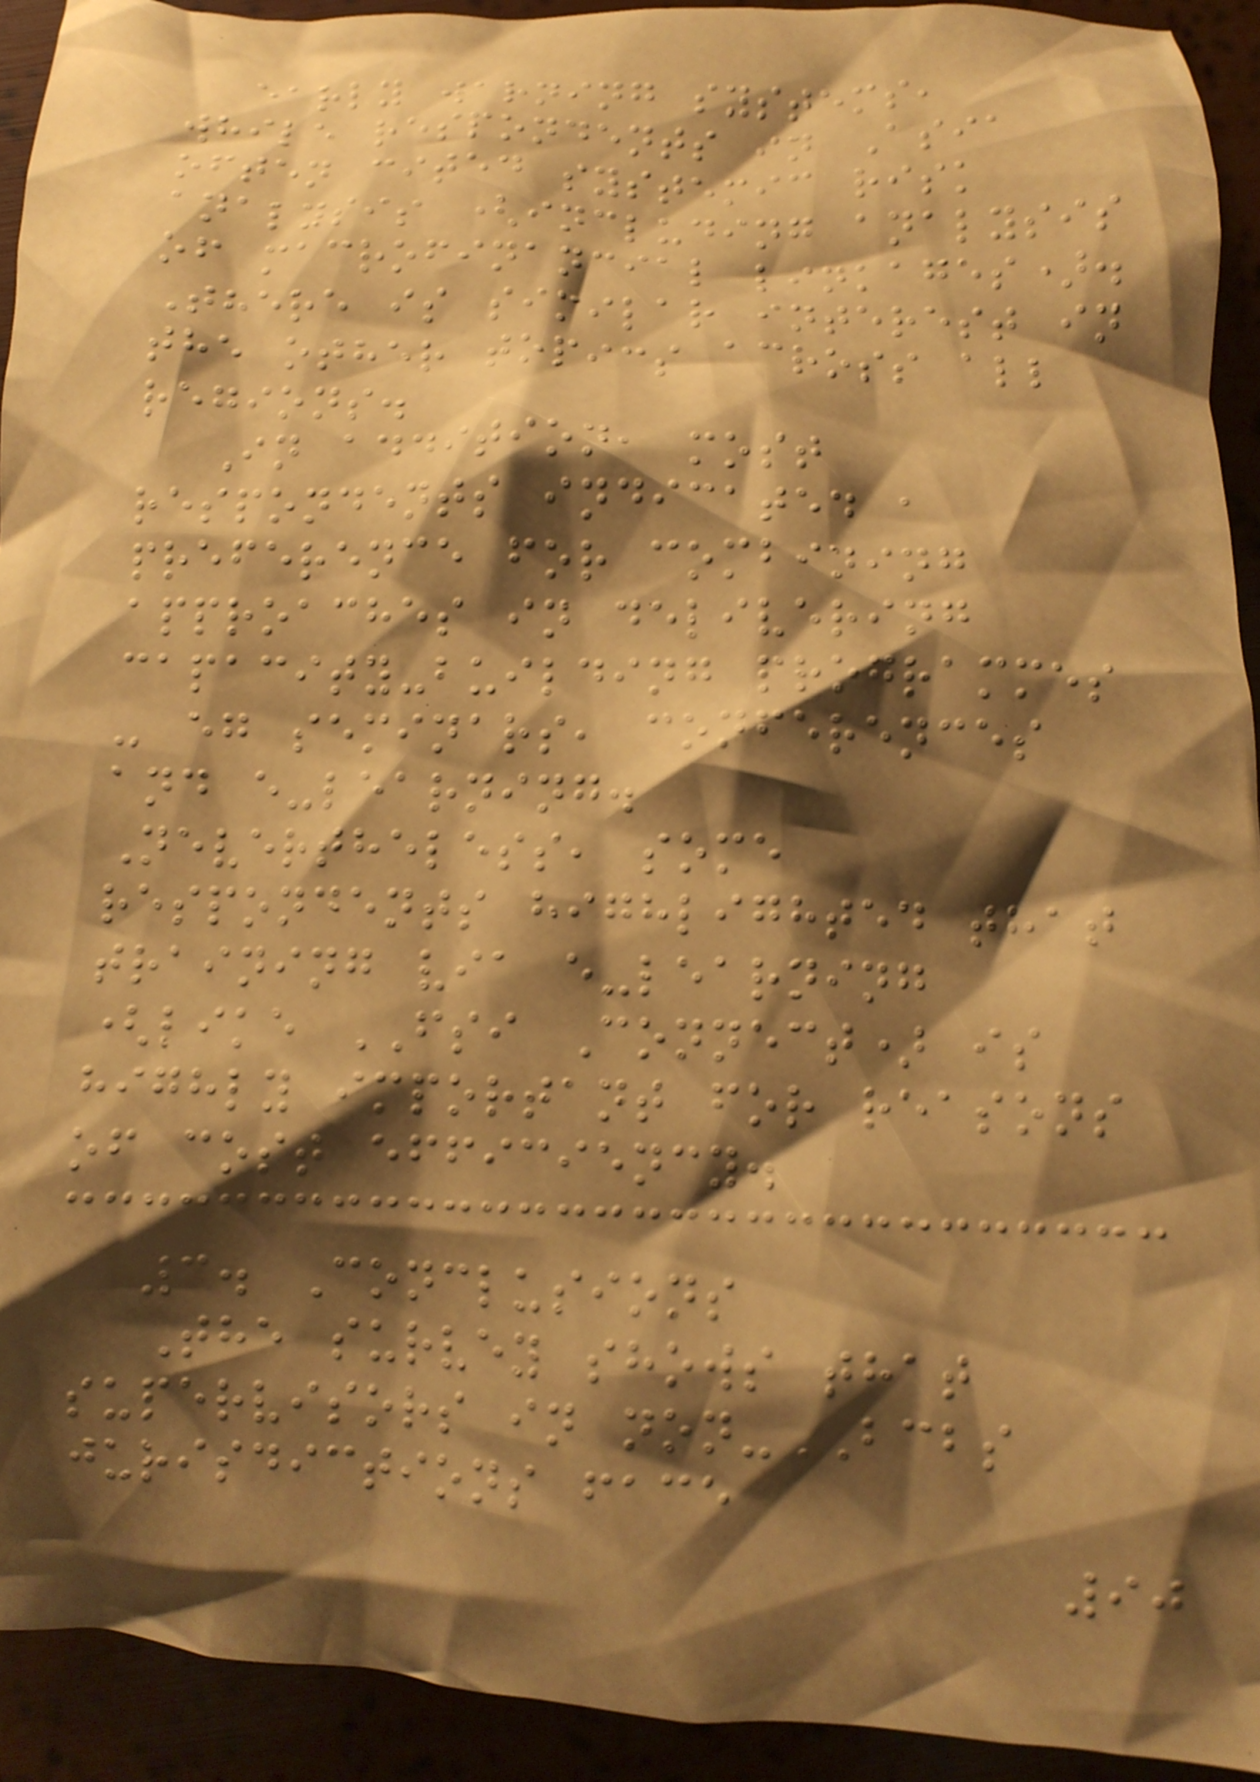early warning systems,
while respondents in Asia
often cited systemic risk
analysis (including analysis
of macrofinancial linkages).
There is similar interest in
the other topics across all
regions.
In addition, most
respondents indicated a
preference for combining
approaches in delivering
capacity-building programmes
- eg seminars, conferences
and e-learning.
Nevertheless, some
respondents highlighted that
training via e-learning
(like FSI Connect) is
highly important for reasons
of cost efficiency.
3. Conclusions
The survey shows that
supervisors in non-BCBS
jurisdictions face
90
